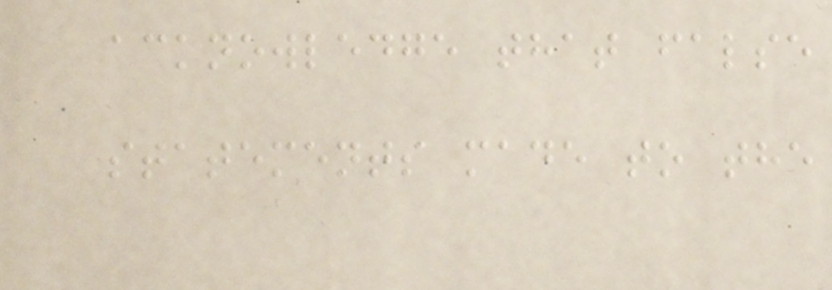acknowledge that false
statements made to the
